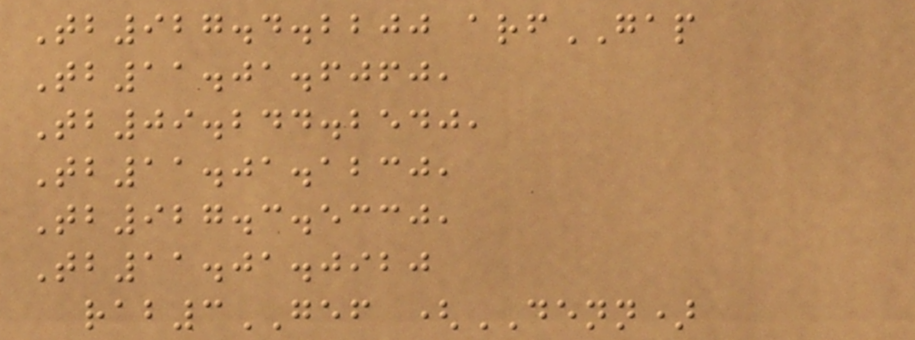Tb927.4.2200 arfGAP
Tb11.01.6060,
Tb09.244.2540,
Tb11.01.1230,
Tb927.3.5330,
Tb11.01.0920
rab3GEF (DENN)
